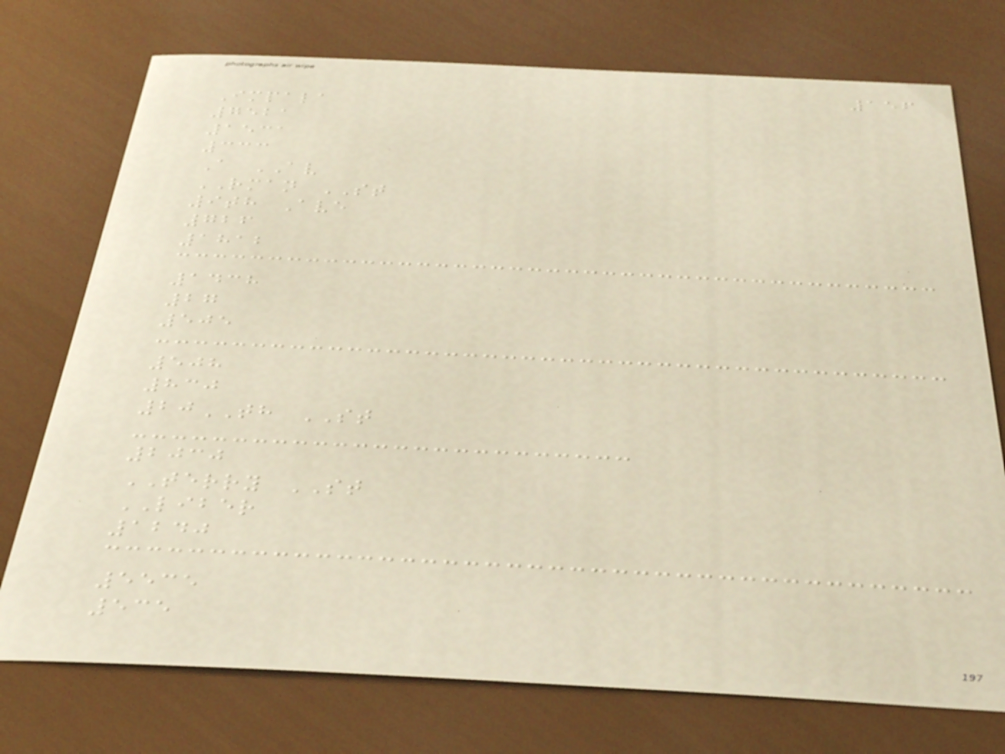156
Impala
7521
1531
333
A AV
RMAN ST
9th Ave
726
1812
1438
27
505
508
830
20TH ST
2030
TERRY ST
LIBER
1240
5535
535
